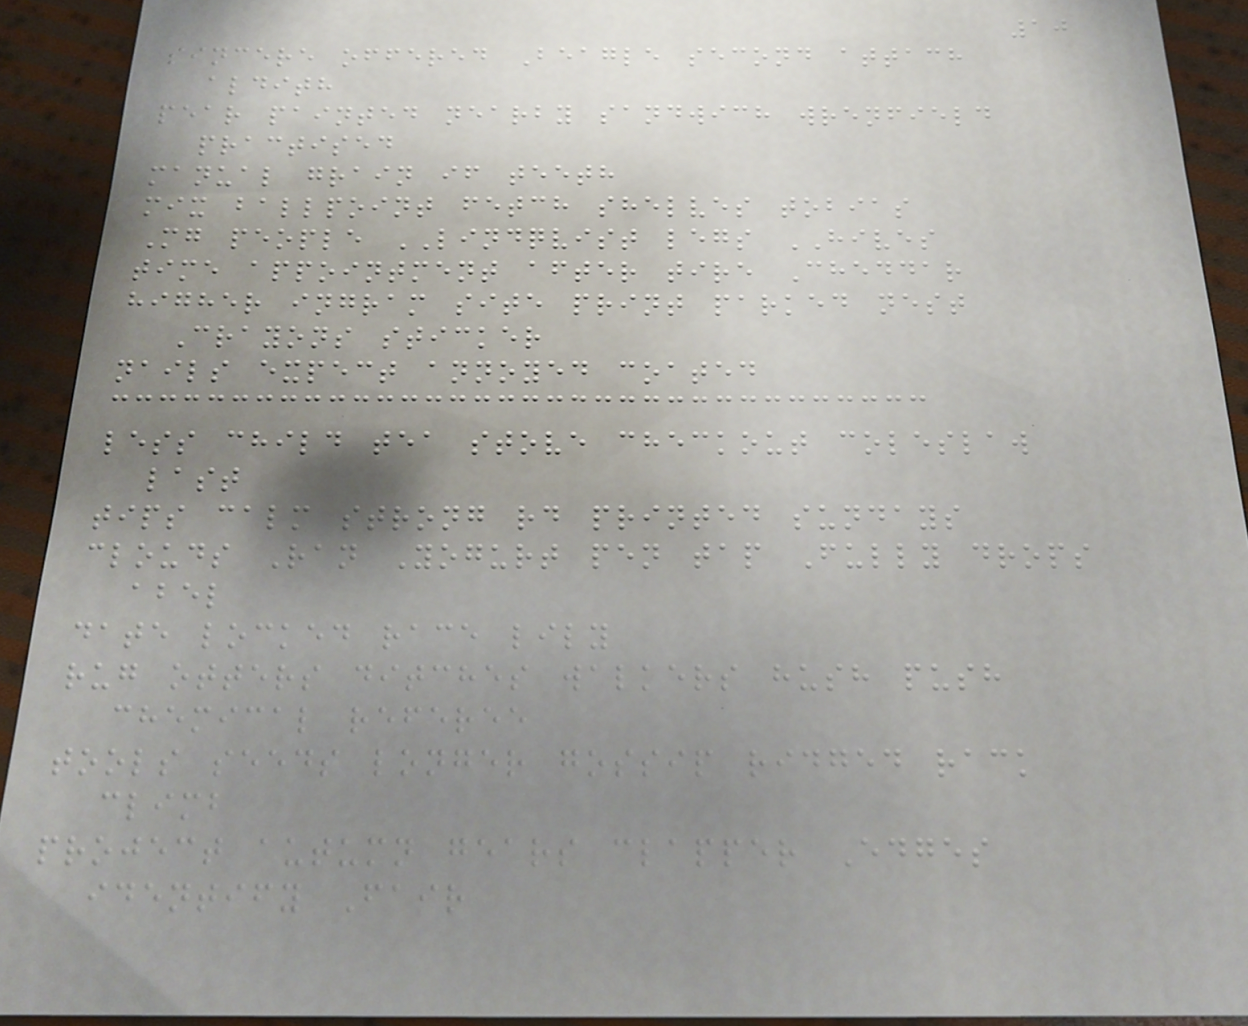10
sincere offered Beagle second attach
aldith
pear painted nearby sandwich wrenfield
practised
manual grain if teeth
mix ballpoint fetch shelves tobias
Mg people LINDQVIST legs HIVES
time appointment after tire Cheddar
higher ingram site print parked nest
Crayons sticker
nails expect annoyed coated
less child tea stove checkout coleslaw
last
tips calm strong rd printed sundays
clouds Ran Yogurt pen tap Fully drops
abel
date locked race lily
rug otters ditches walkers hush push
chemical referee
tools seeds longer gossip ridged rack
climb
project autumn gears clapper Edges
identify Fair
